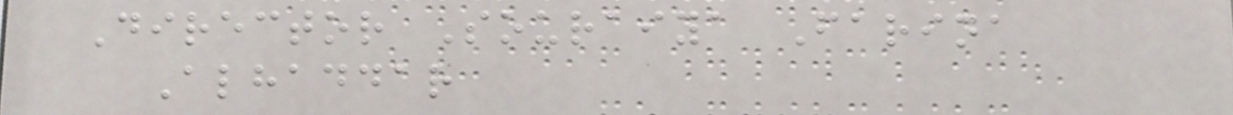Director Souraiya Farina
Alhaddar
